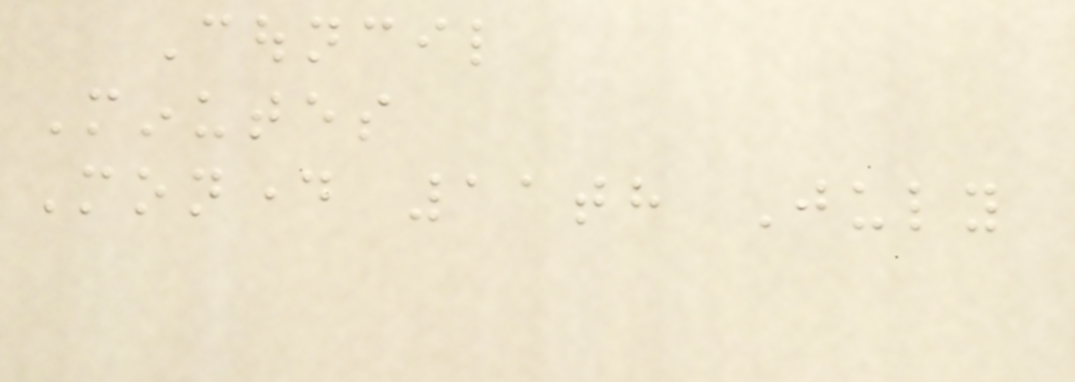Council
Minutes
Monday 11th July
